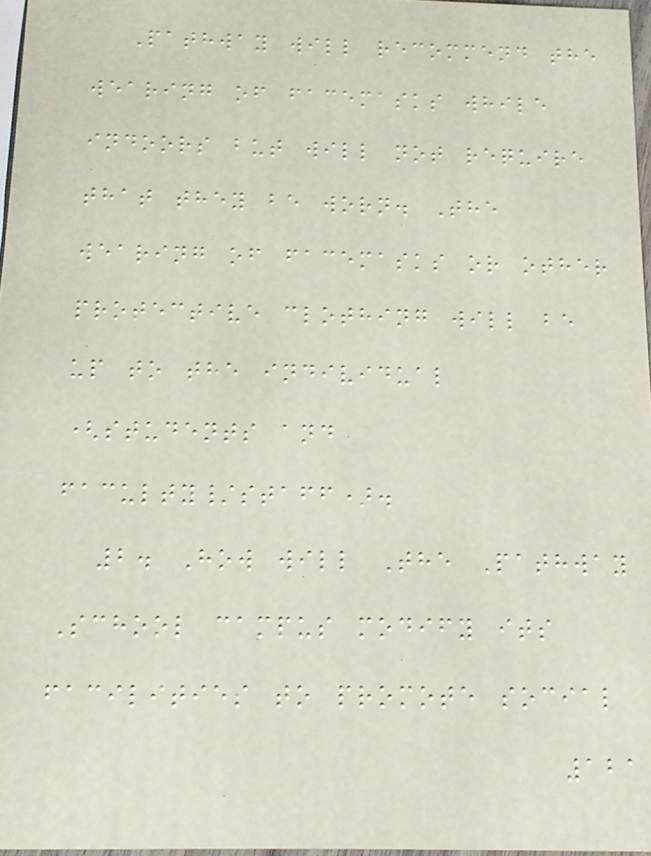Pathway will recommend the
wearing of facemasks while
indoors but will not require
that they be worn. The
wearing of facemasks or other
protective clothing will be
up to the individual
(students and
faculty/staff).
2. How will The Pathway
School campus modify its
facilities to promote social
121
